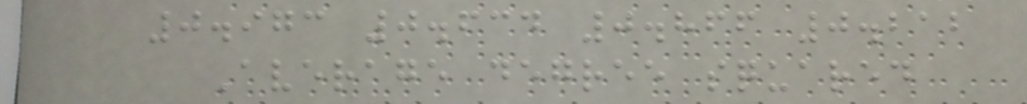0.973 0.634 0.866 0.212
Average degree squared
